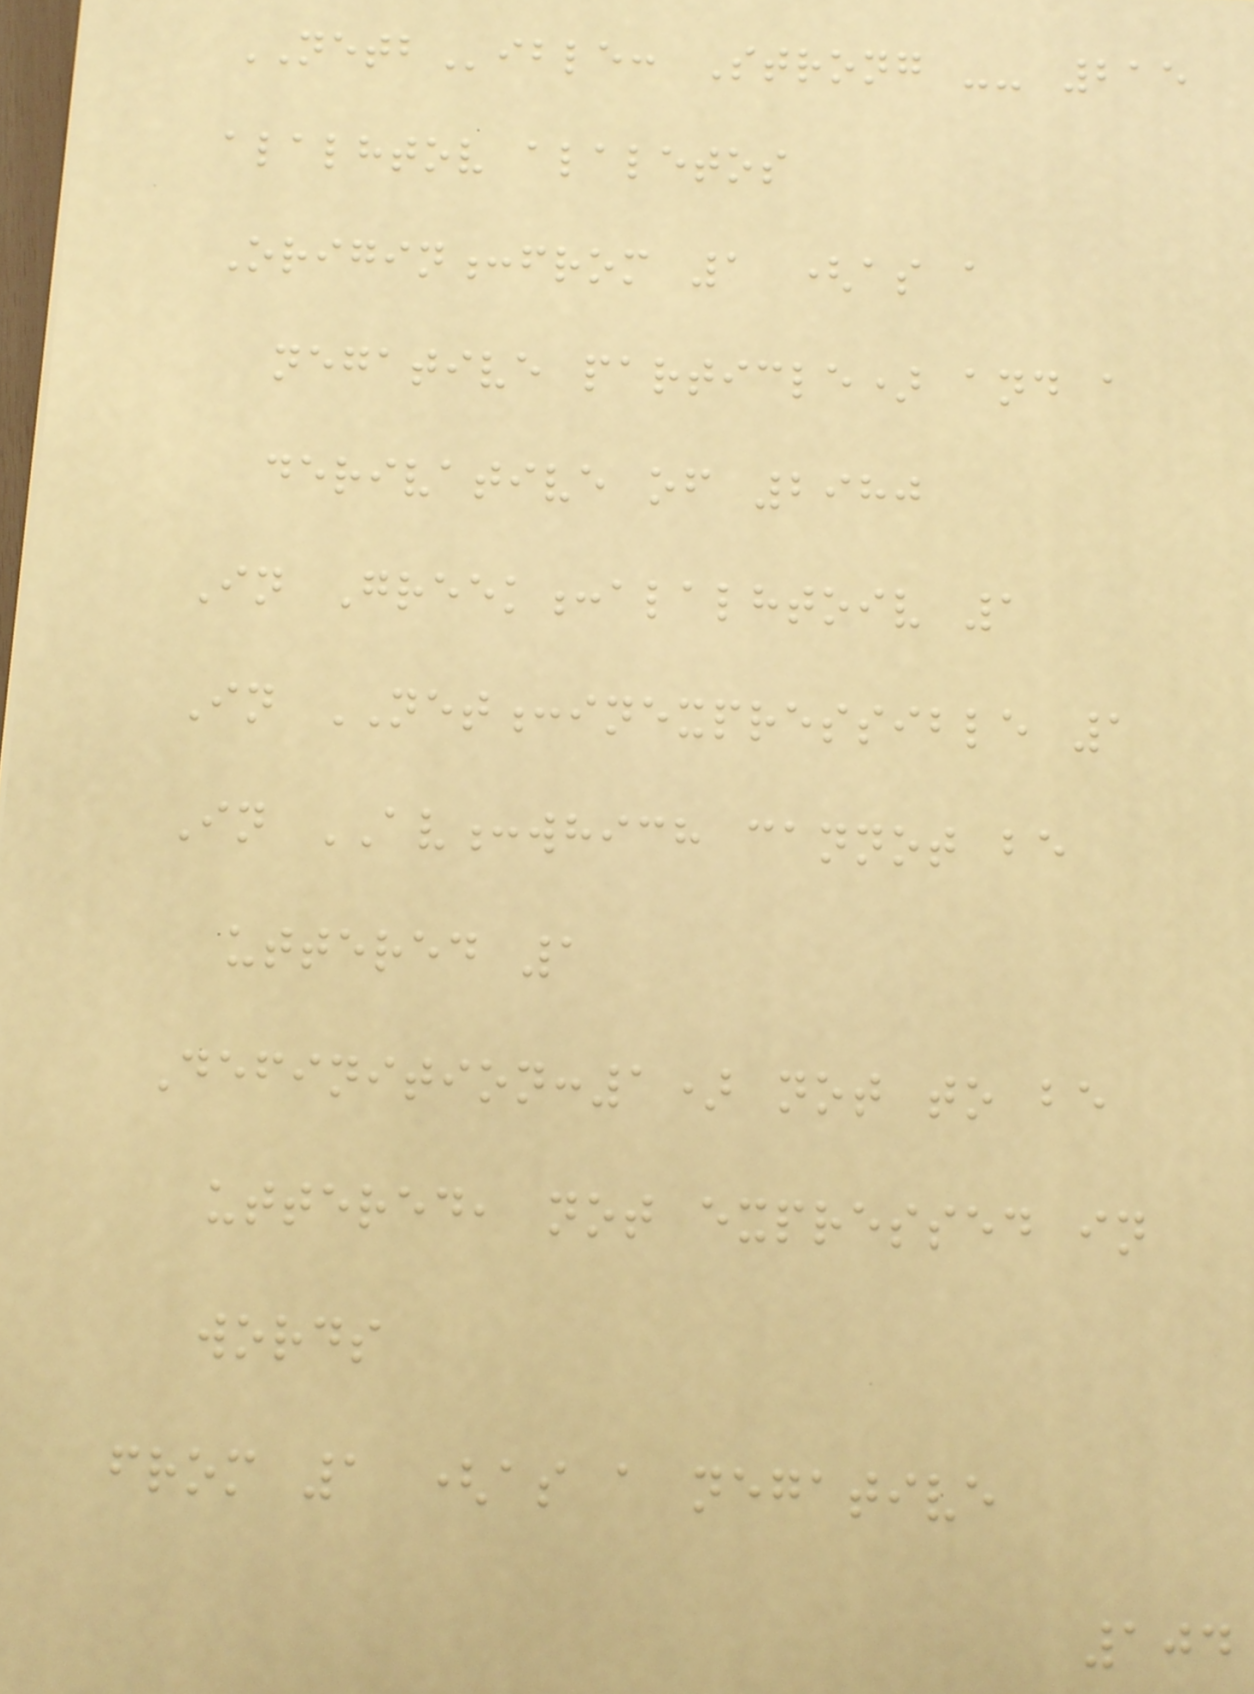NETBible: Strong -- 215
alalhtov alaletos
Origin:from 1 (as a
negative particle) and a
derivative of 2980
In Greek:alalhtoiv 1
In NET:inexpressible 1
In AV:which cannot be
uttered 1
Definition:1) not to be
uttered, not expressed in
words
from 1 (as a negative
104
